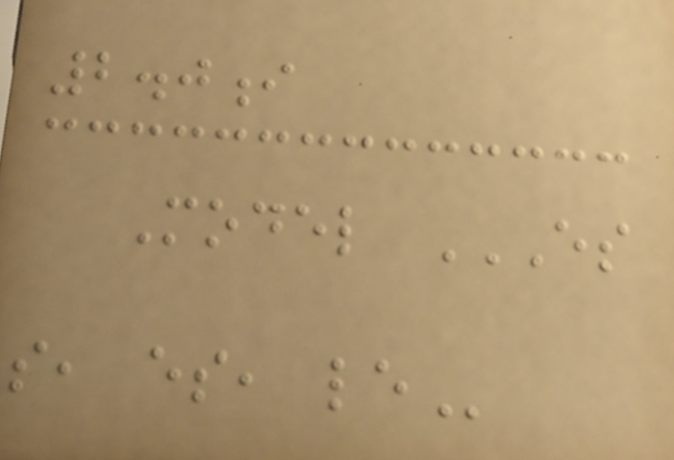2.0i
Model ES
S, ES, LE
